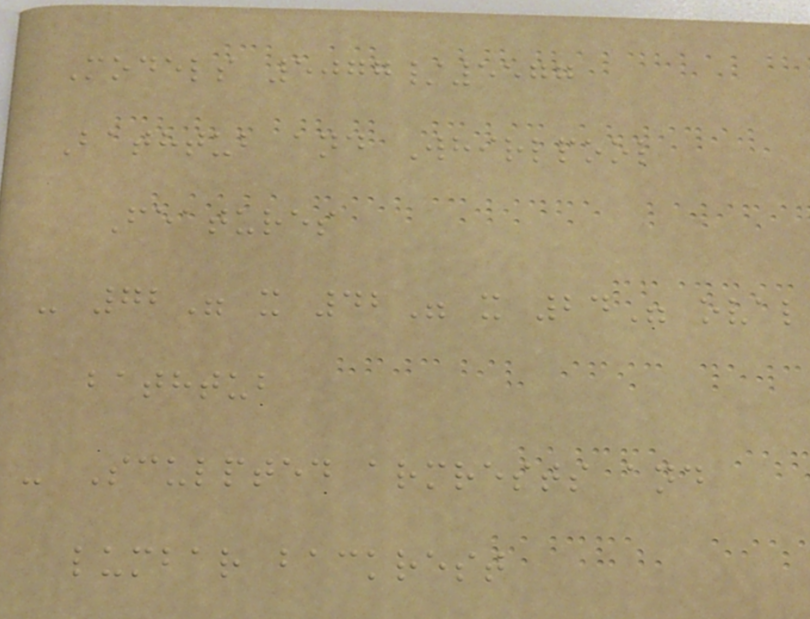Models 5077/5577
Bathtub and Whirlpool
Features
- 72" x 42" x 24" oval
bathtub
- Sculpted armrests and
lumbar backrest
